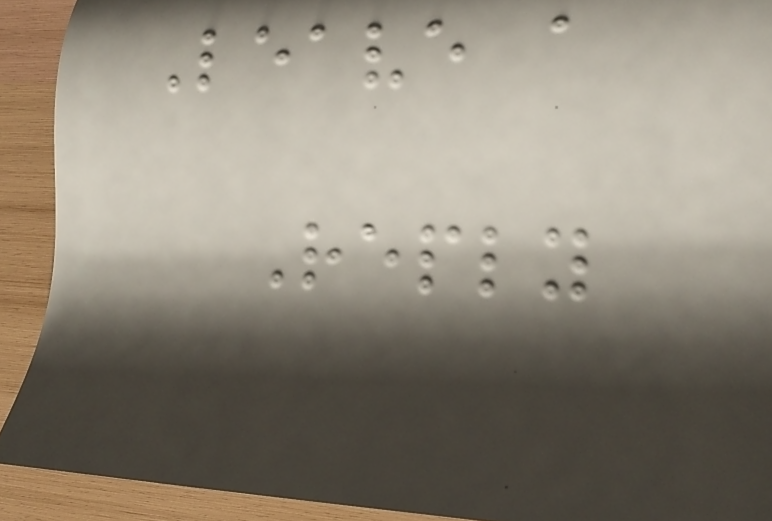Leave a
Reply
